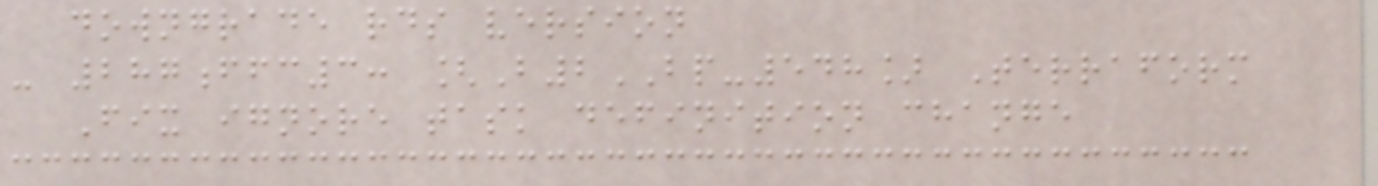downgrade rds version
- 287ffc3: [B2BP-548] Terraform
Fix ignore task definition change
